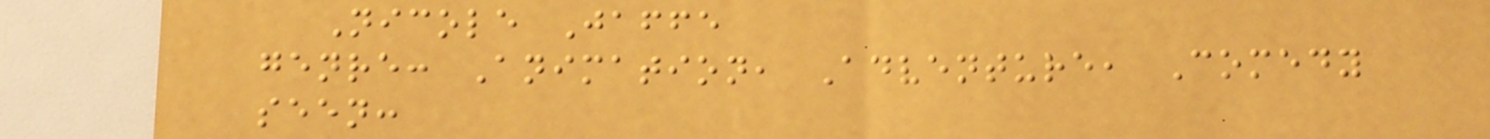Nicole Jaffe
genre: Animation, Adventure, Comedy
seen:
